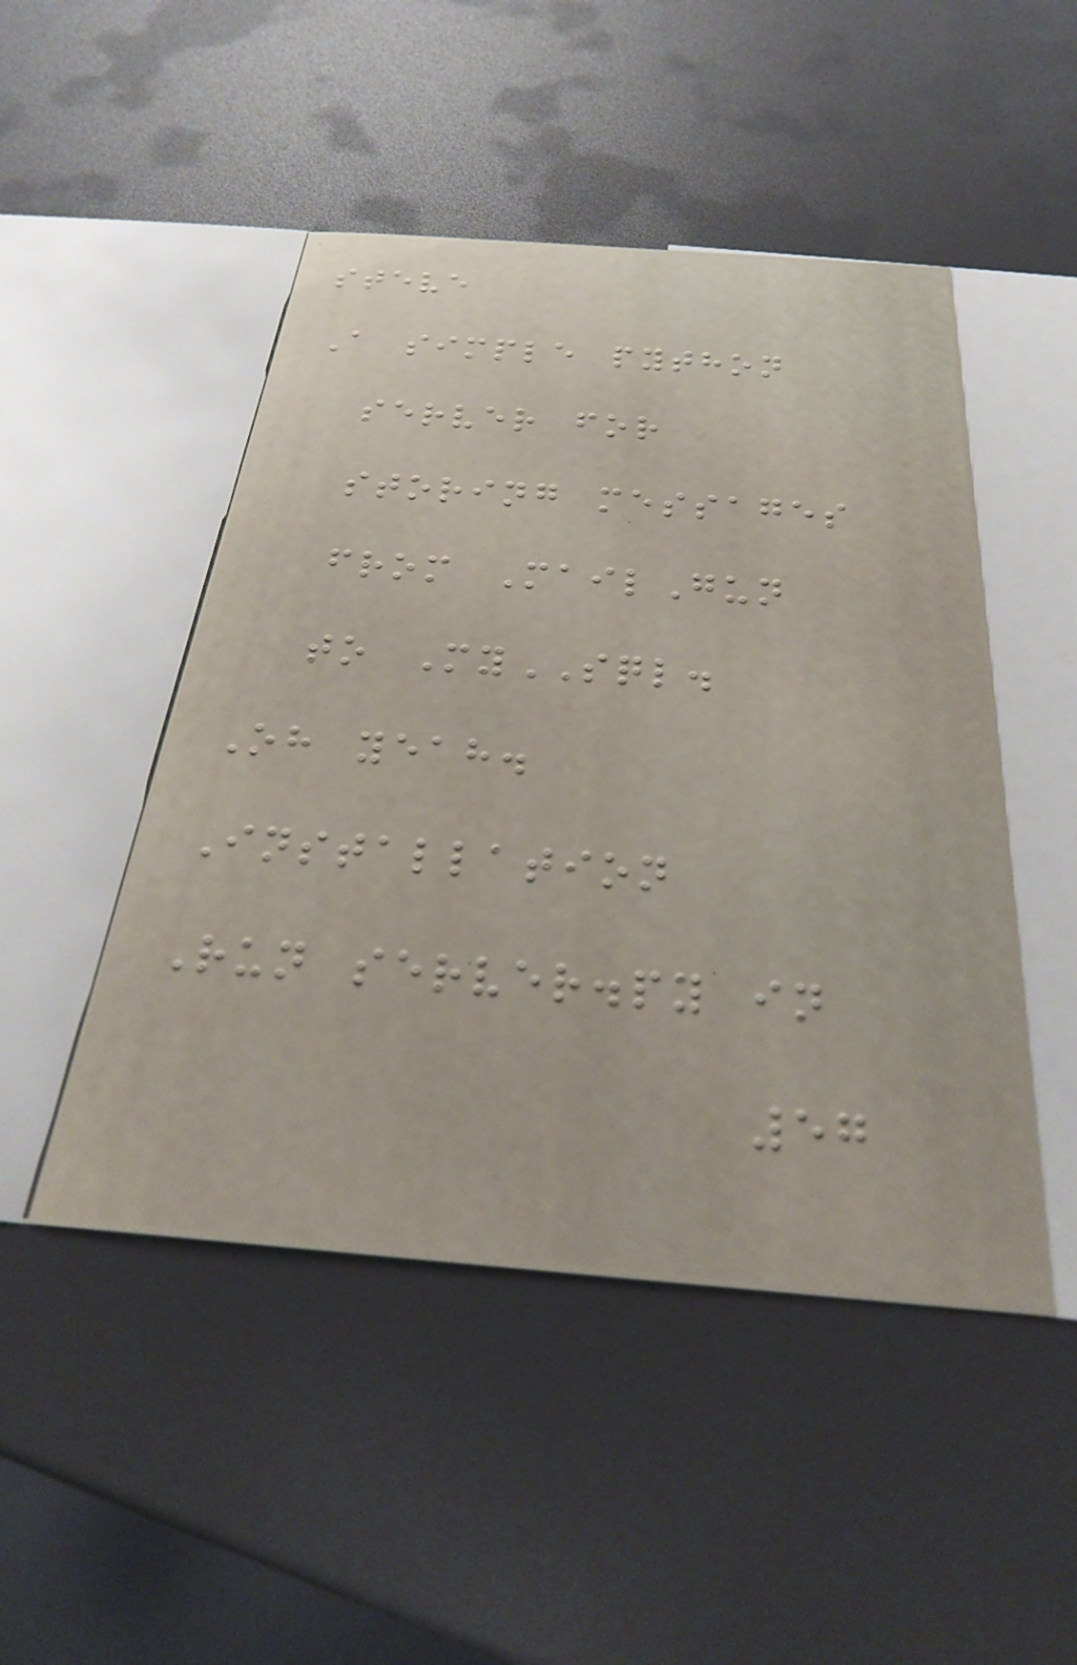steve
A simple python
server for
storing messages
from MailGun
to MySQL.
Oh yeah.
Installation
Run server.py in
57
